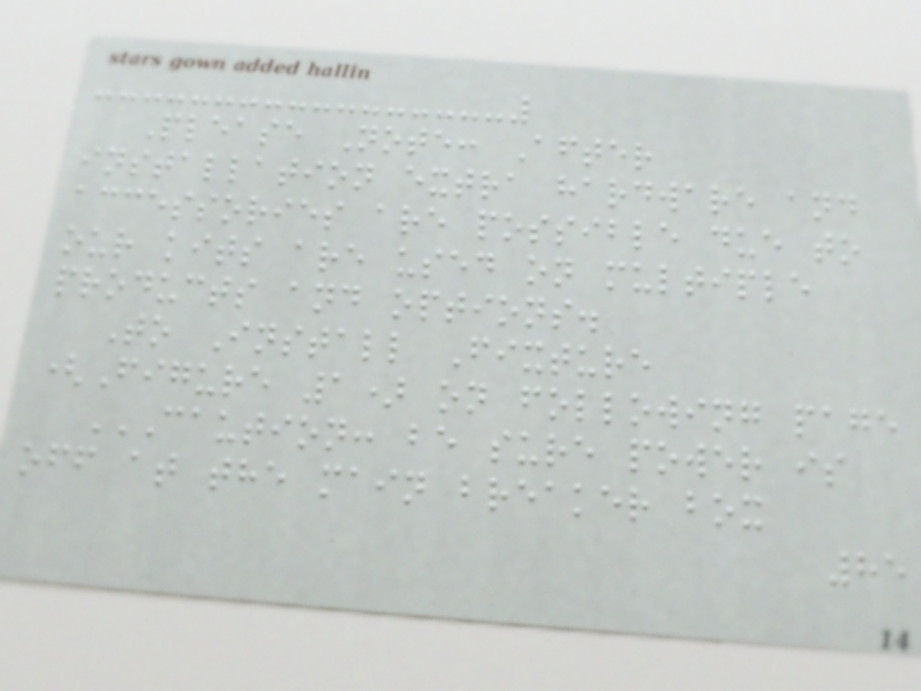Please Note: After
installation extra hardware and
accessories are possible due to
our kits are used on multiple
products and options.
To Install Fixture
(Figure 1) on following page
CAUTION: BE SURE POWER IS
OFF AT THE MAIN BREAKER BOX
85
